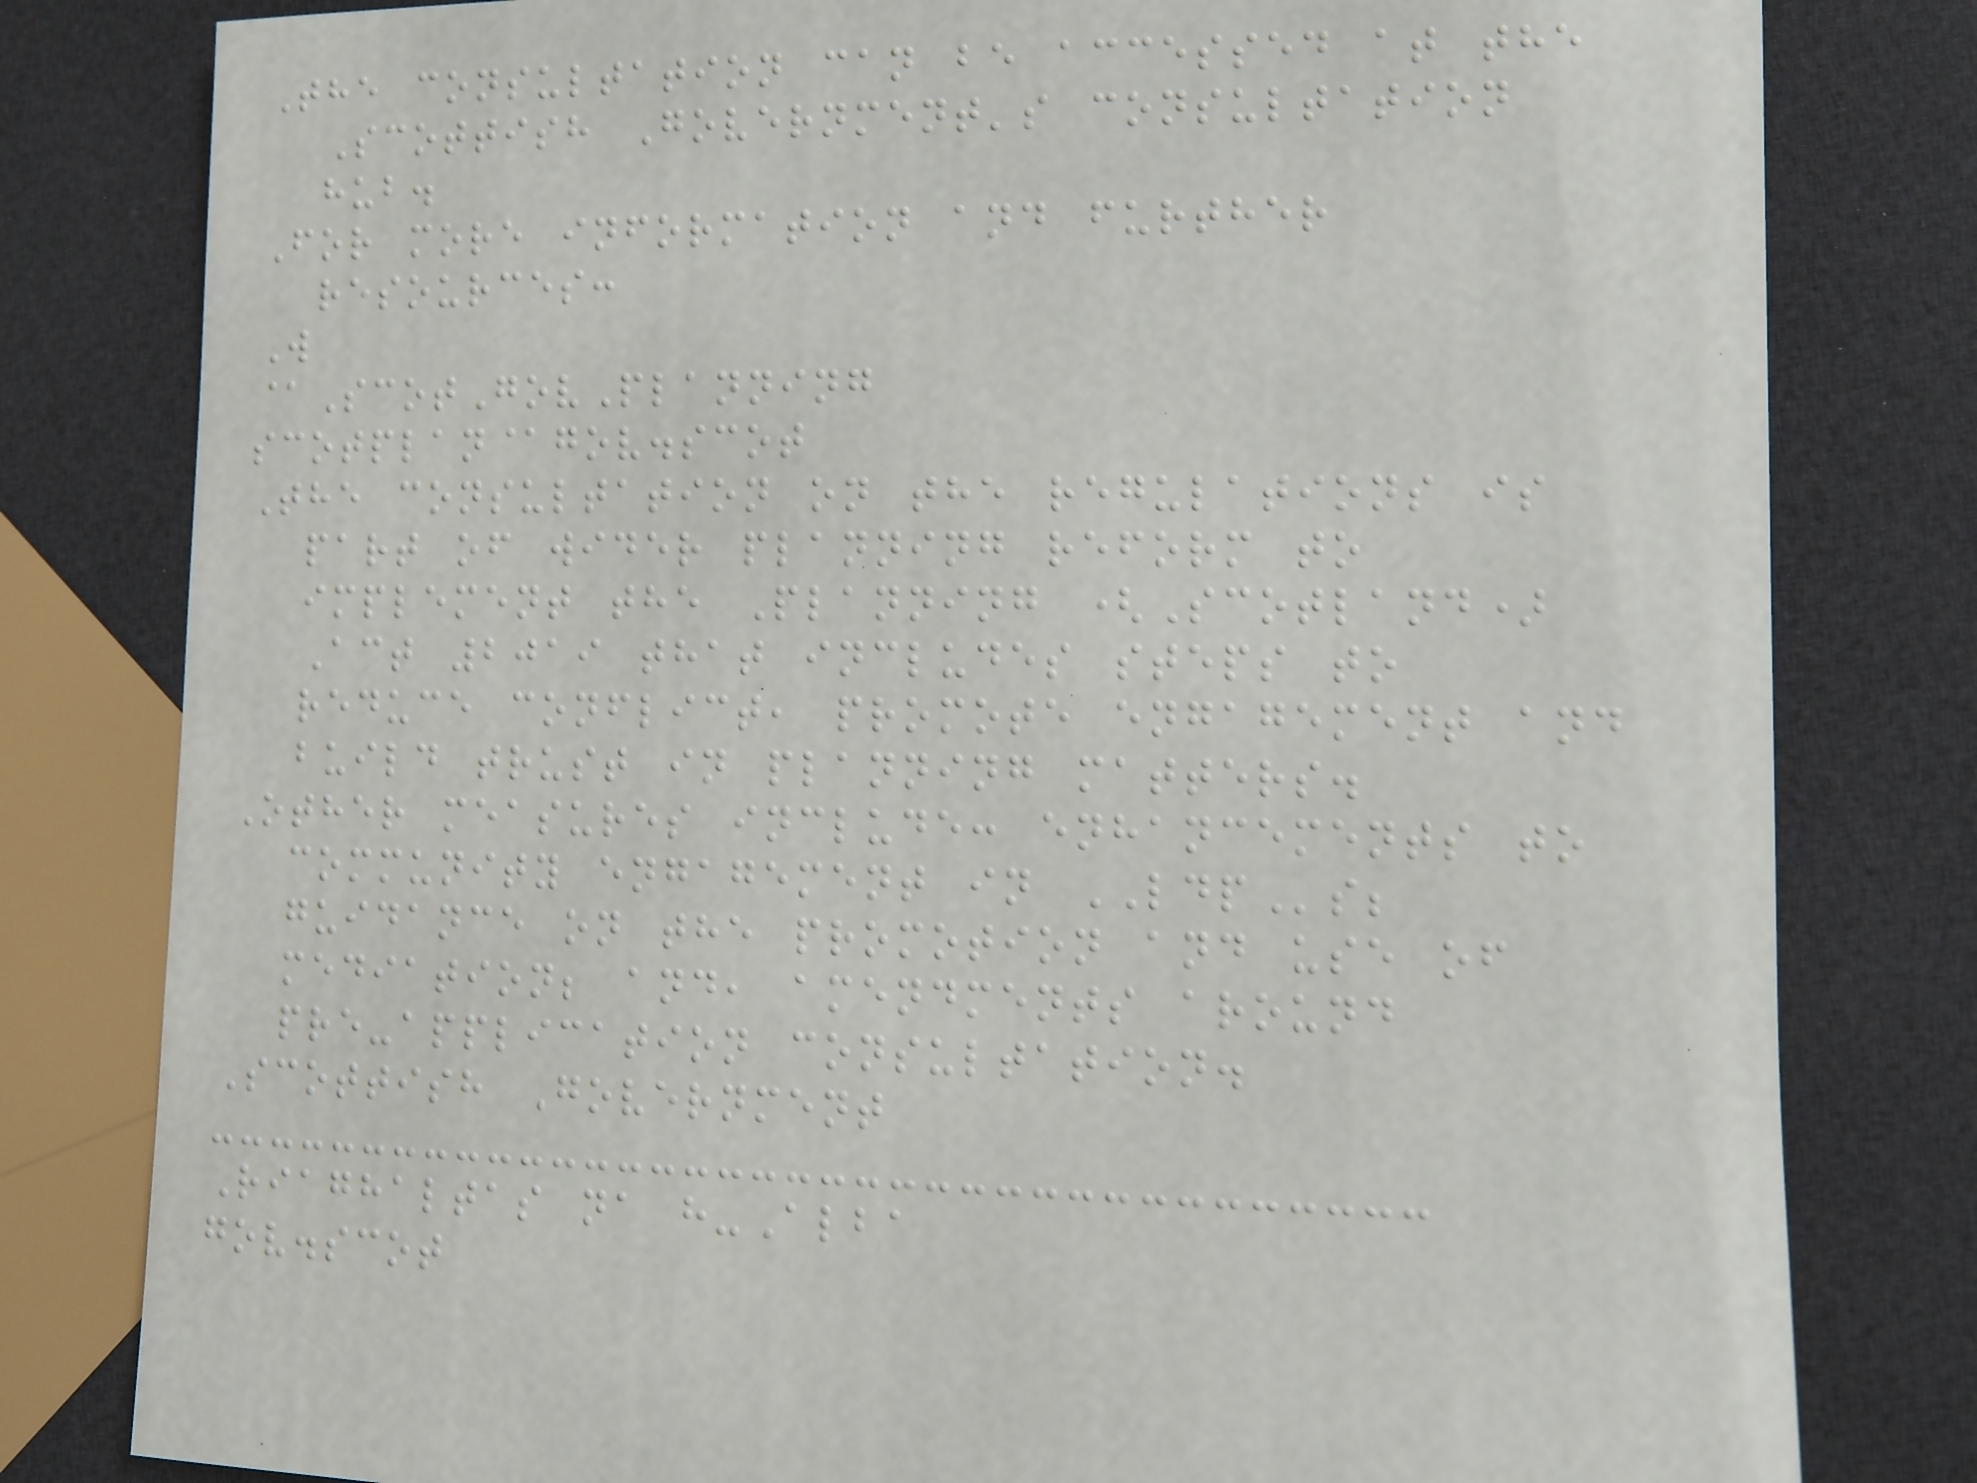The consultation can be accessed at the
Scottish Government's consultation
hub.
For more information and further
resources:
W
@ScotGovPlanning
scotplan@gov.scot
The consultation on the regulations is
part of wider planning reform to
implement the Planning (Scotland)
Act 2019 that includes steps to
reduce conflict, promote engagement and
build trust in planning matters.
Other measures include: enhancements to
community engagement in LDPs;
guidance on the promotion and use of
mediation; and, amendments around
pre-application consultation.
Scottish Government
Riaghaltas na h-Alba
gov.scot
